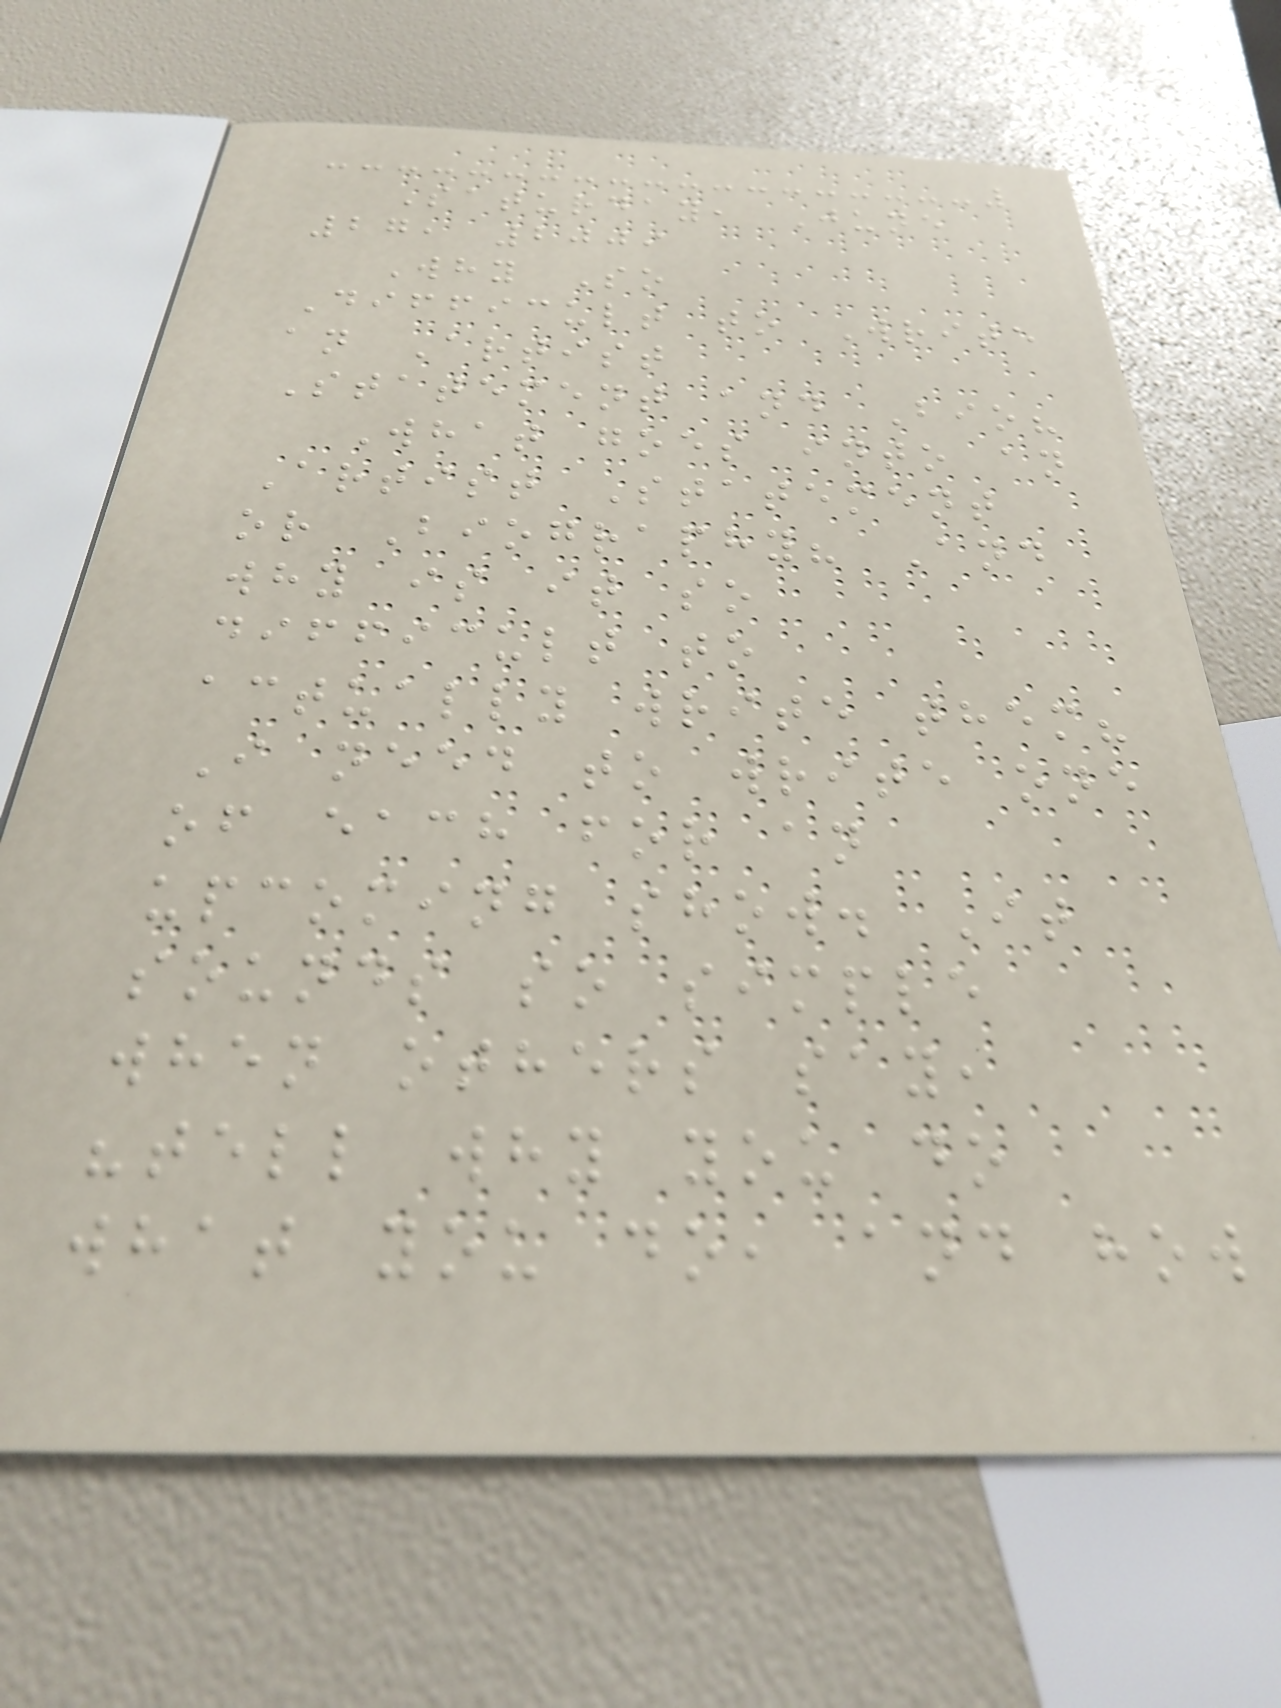Saturday, June
27, 2009
Why So
Difficult to Write
an Artist
Statement and Bio?
What goes into an
Artist Statement
or Biography? And
why is it so
difficult to
actually write them?
I need to write one
of each for an
upcoming show. It
sounds so simple
when others say,
"tell why you do
what you do, and how
